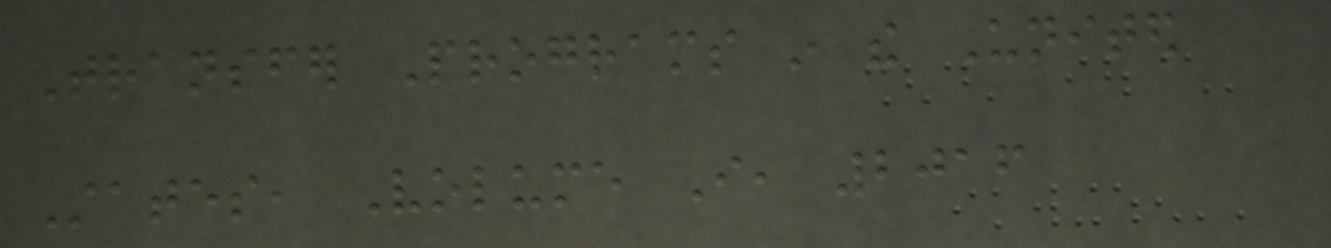Transfer Programs in the United
States, Volume I, 2016
